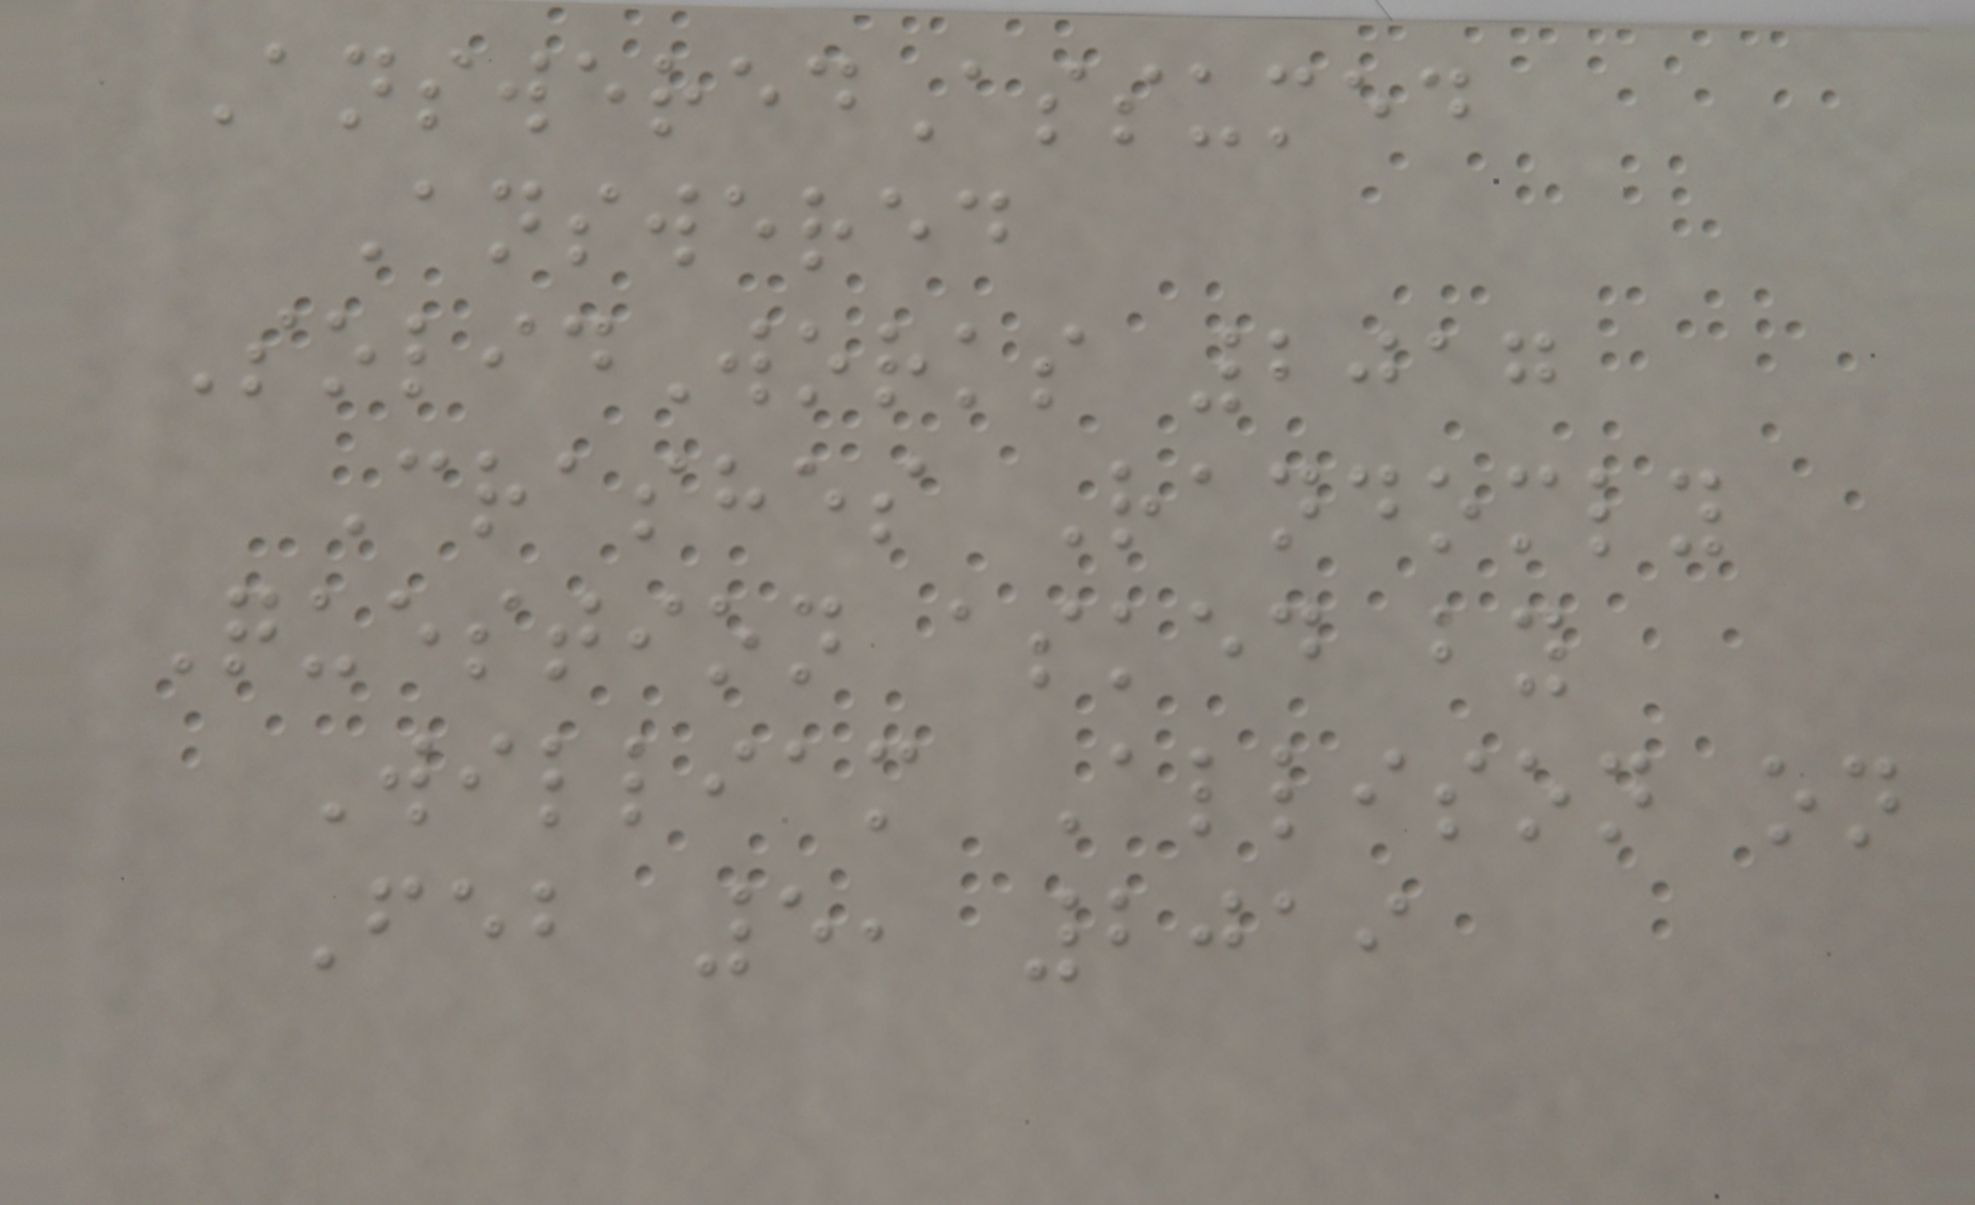AnsweredAssumed
Answered
SolidWorks 2017
Crashes Randomly
Question asked by
William Allison on
Feb 5, 2019
